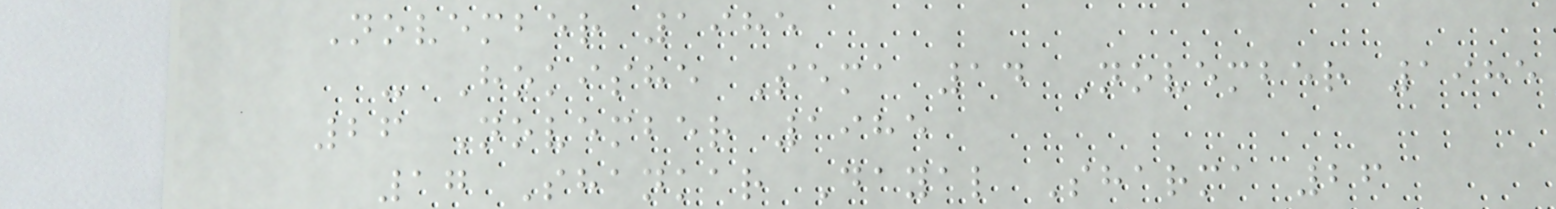November 1985
- Hokishe Sema 14 November 1985
26 November 1985
17 Shankar Dayal Sharma 26
